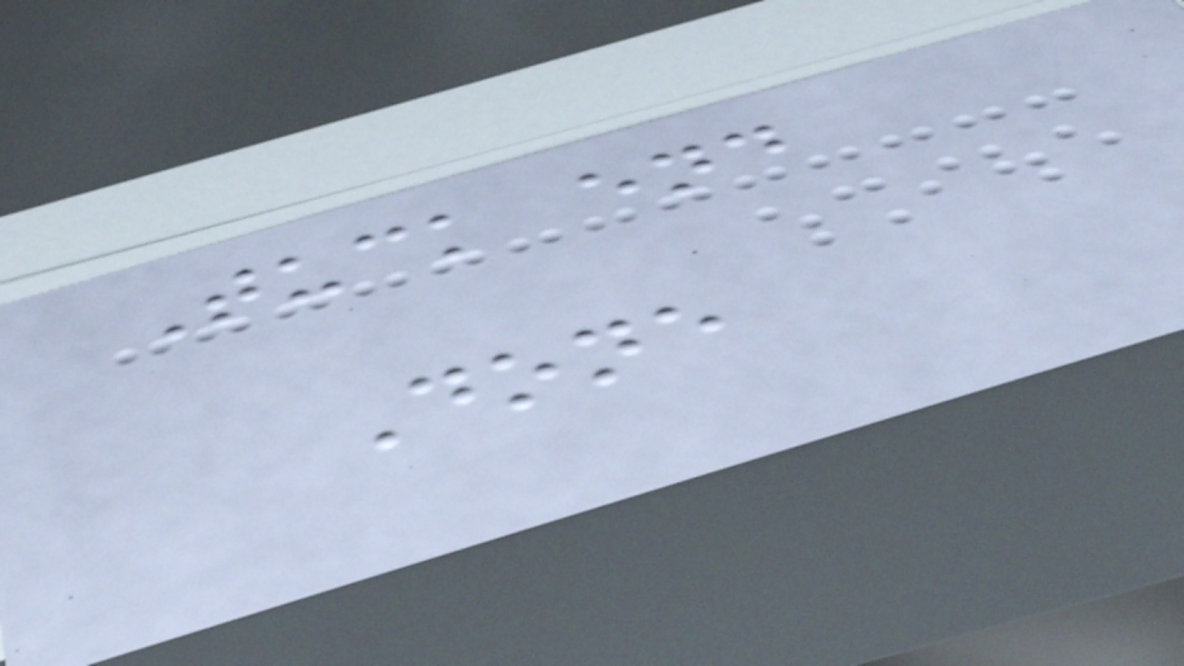Tuck end
Done
